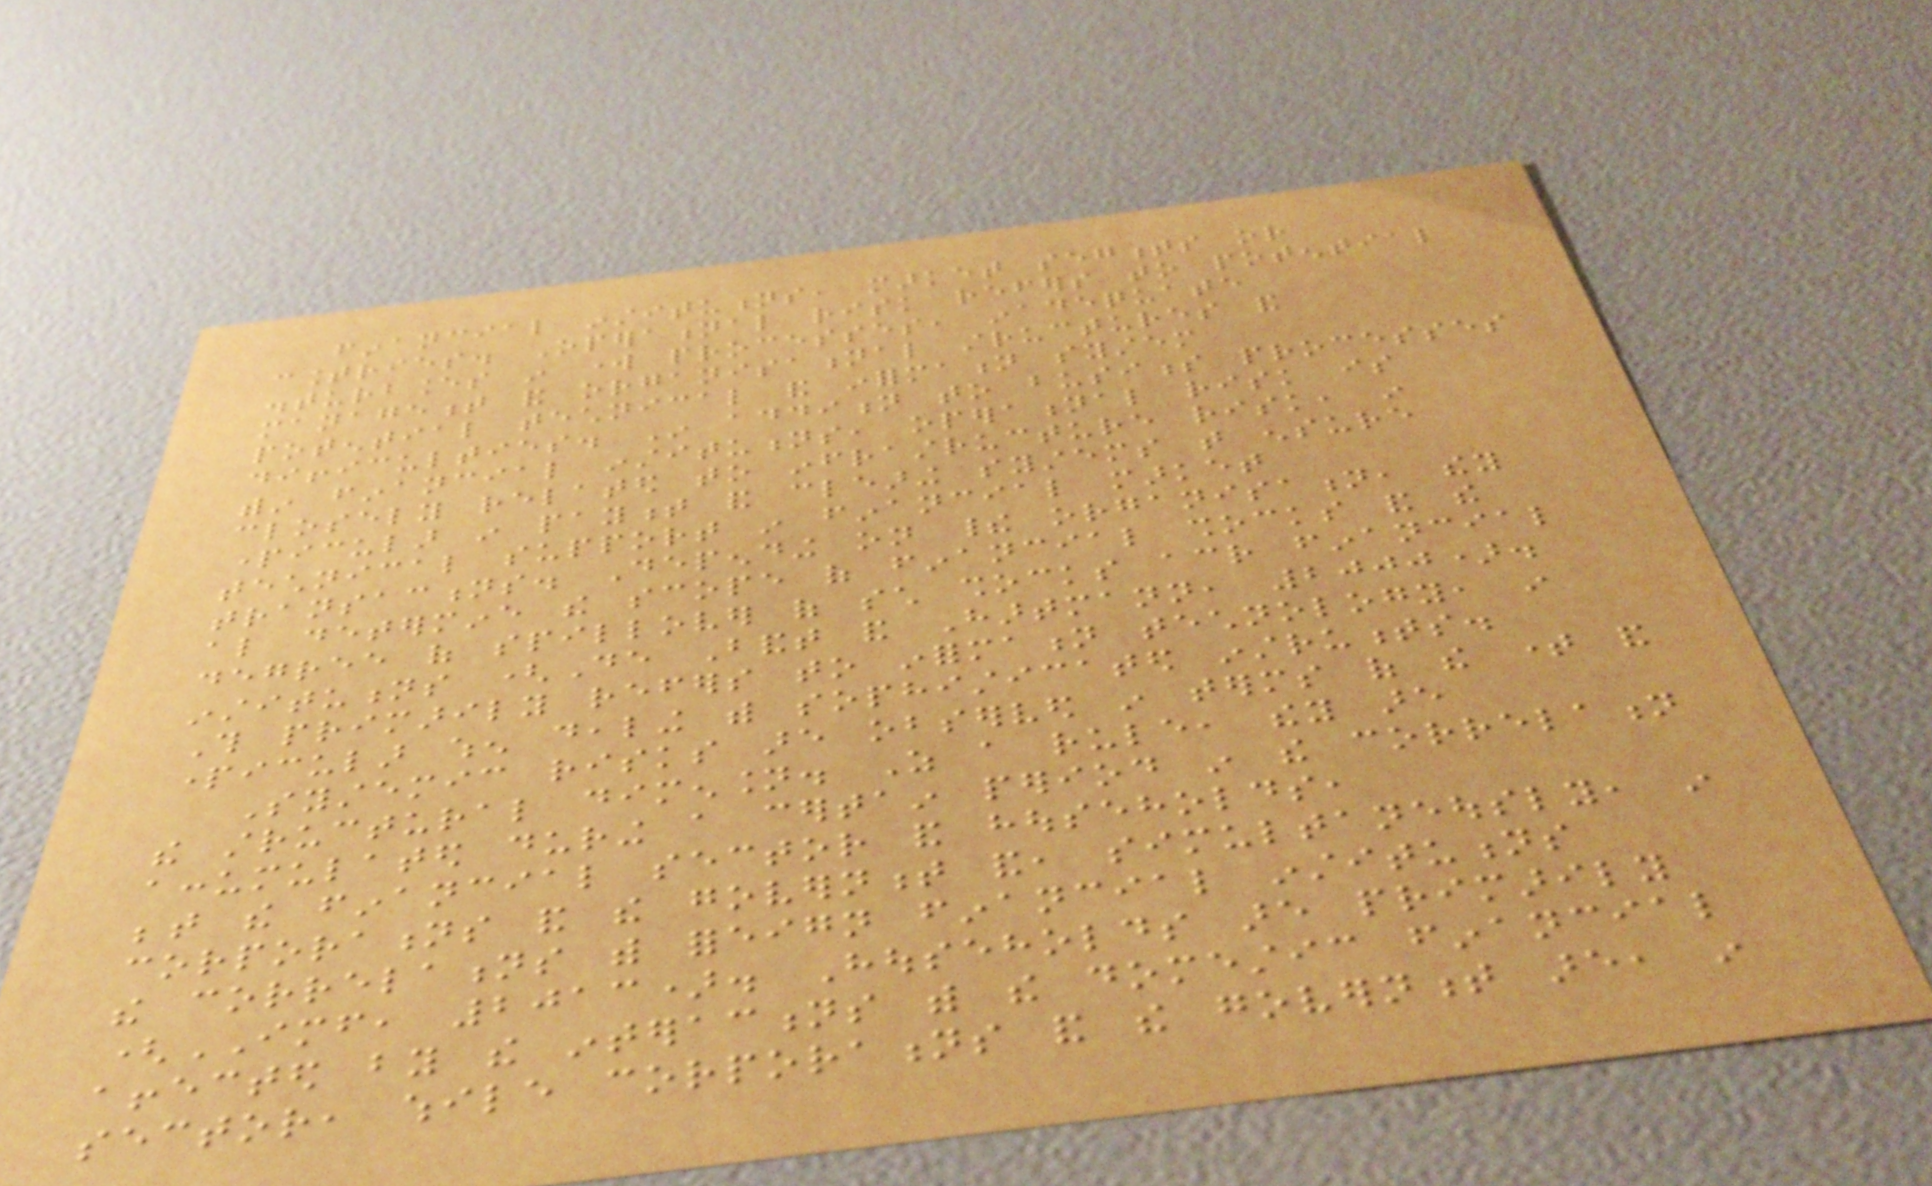financial institutions, market segments or
countries. Operational risk refers to potential
disturbances in work processes, inadequate
management and organisational structures and
potential technical and information system
difficulties. In addition to business processes
within financial institutions, operational risk is
closely related to infrastructure risk, in
particular in payment and clearing systems that ensure
technical support in financial market
transactions. Depending on their organisation, they
also determine the scope of financial shocks and the
degree of spillover of such shocks across financial
institutions (De Bandt and Hartmann, 2000).
This primarily refers to information technology, in
particular when dealing with sophisticated instruments.
Systemic risks are observed in terms of the time and
the structural dimension. As a rule, they are
accumulated during a certain period in the correlation
between the financial sector and households,
corporations and the government and, simultaneously, in
the correlations with foreign financial institutions
(IMF, 2013). Households are primarily
affected by the interactions with the domestic financial
sector, while corporations and the government are, in
